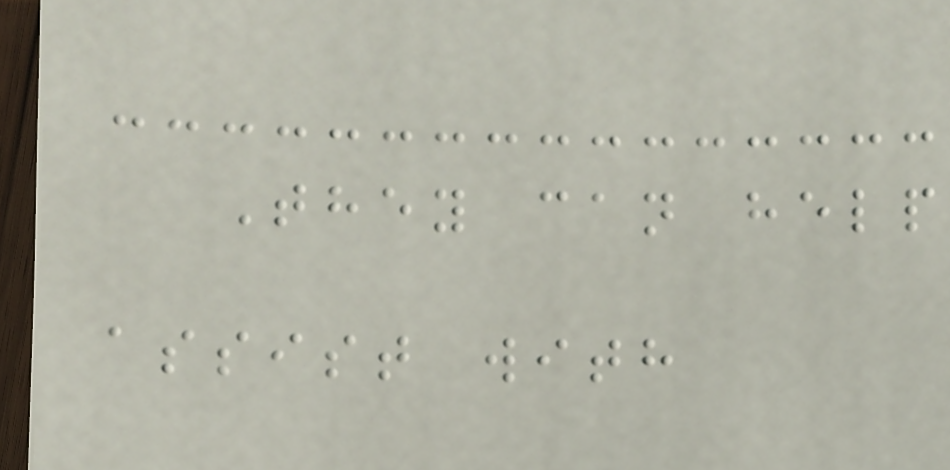They can help
assist with
